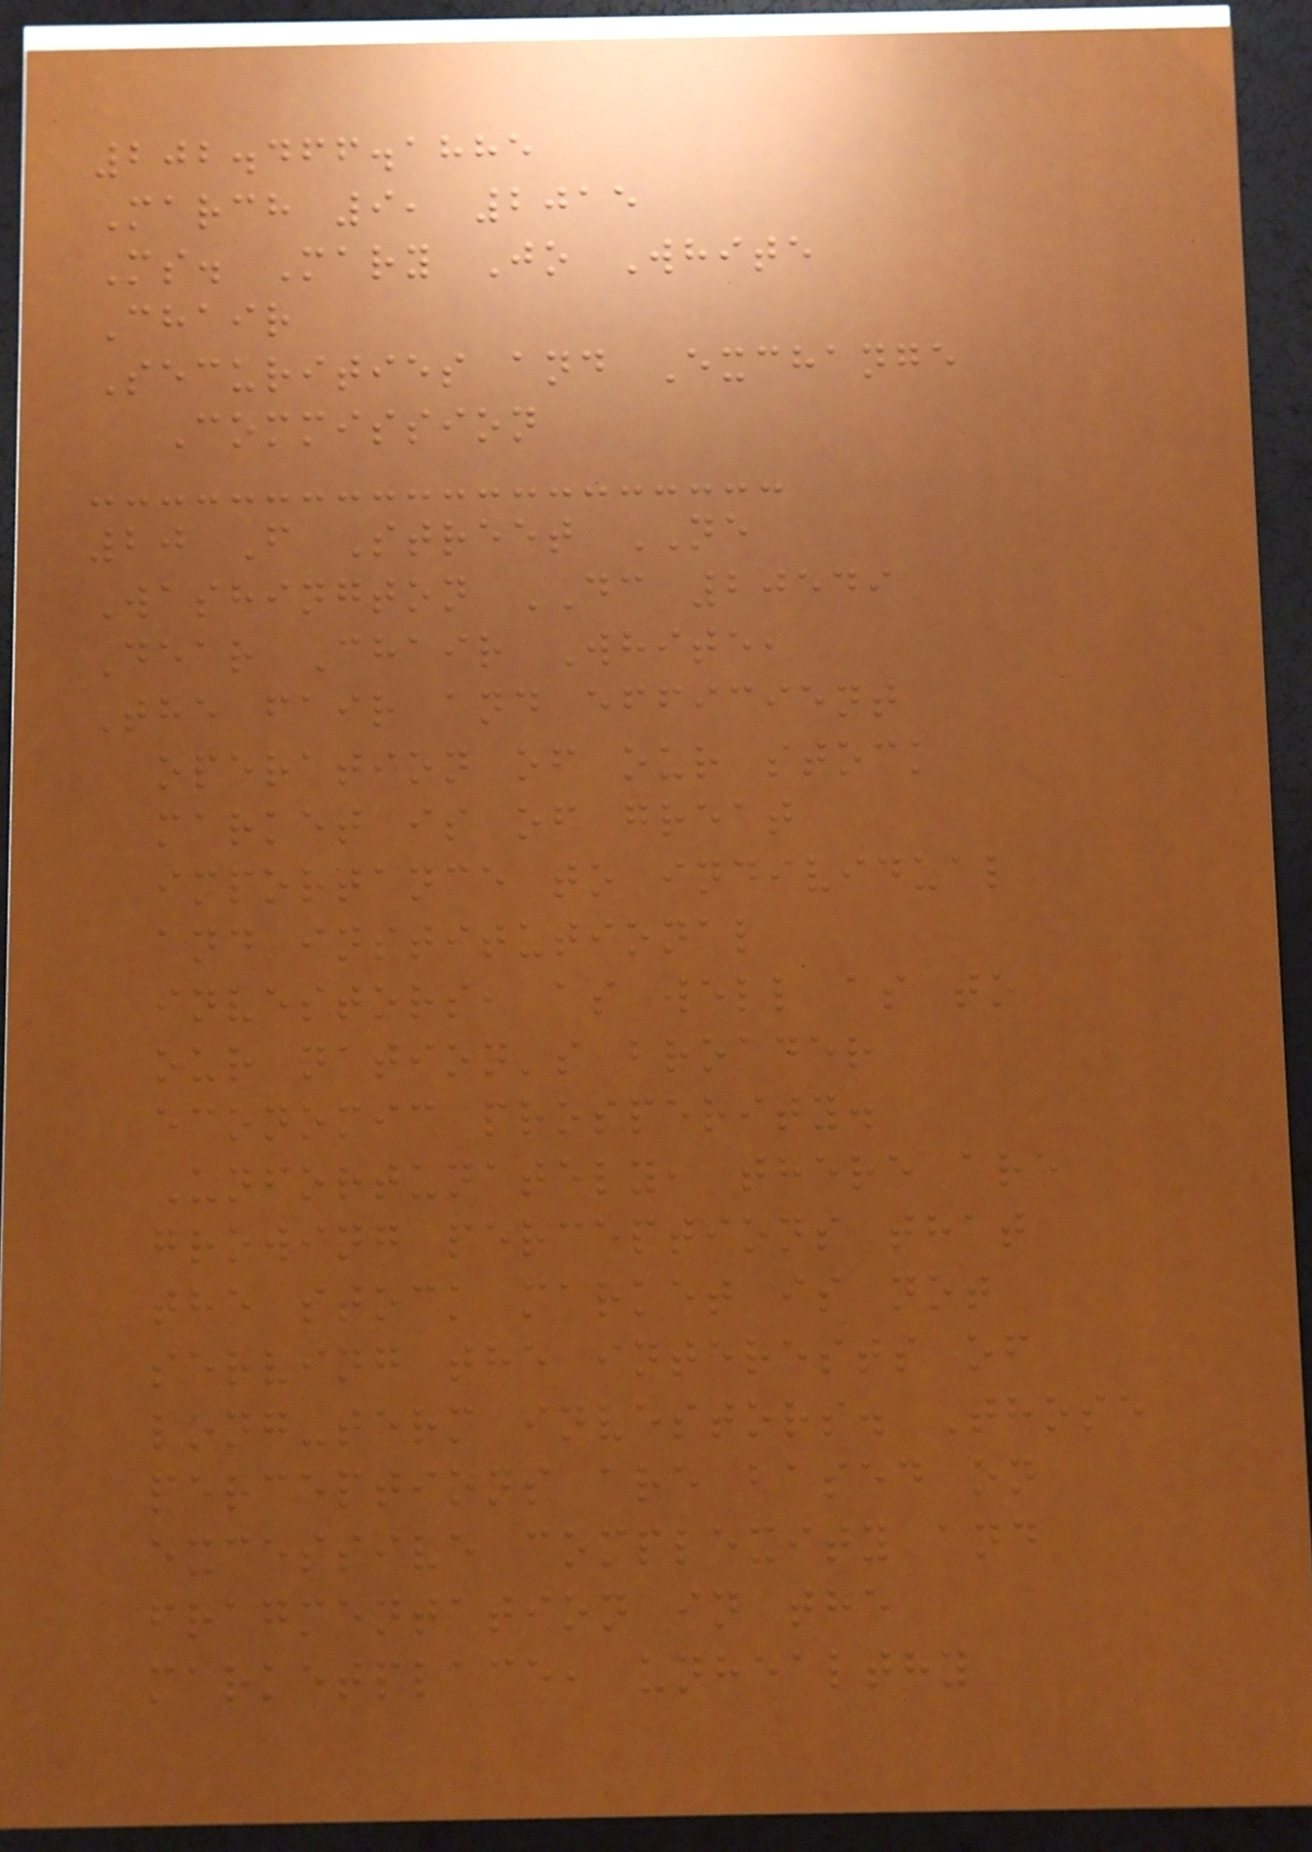202.466.1885
March 9, 2015
Ms. Mary Jo White
Chair
Securities and Exchange
Commission
20 F Street NE
Washington DC 20549
Dear Chair White,
The fair and efficient
operation of our stock
market is of great
importance to individual
and institutional
investors, as well as to
our nation's broader
economic prosperity.
Unfortunately, there are
growing perceptions that
the stock market is not
serving the interests of
long-term investors. Those
perceptions are based on
excessive complexity and
fragmentation in the
marketplace, unhealthy
